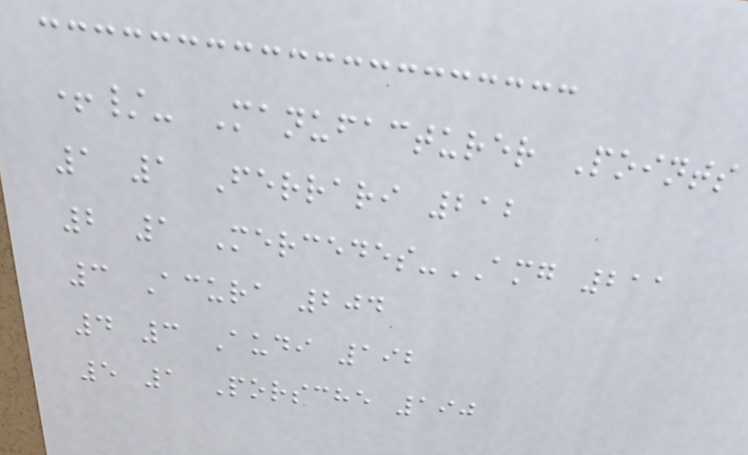+/- Manufacturer Points
1 1 Ferrari 212
2 1 Mercedes-AMG 211
3 Acura 204
4 3 Audi 192
5 1 Porsche 190
